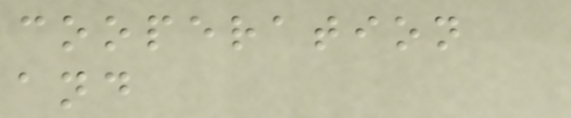cooperation
and
